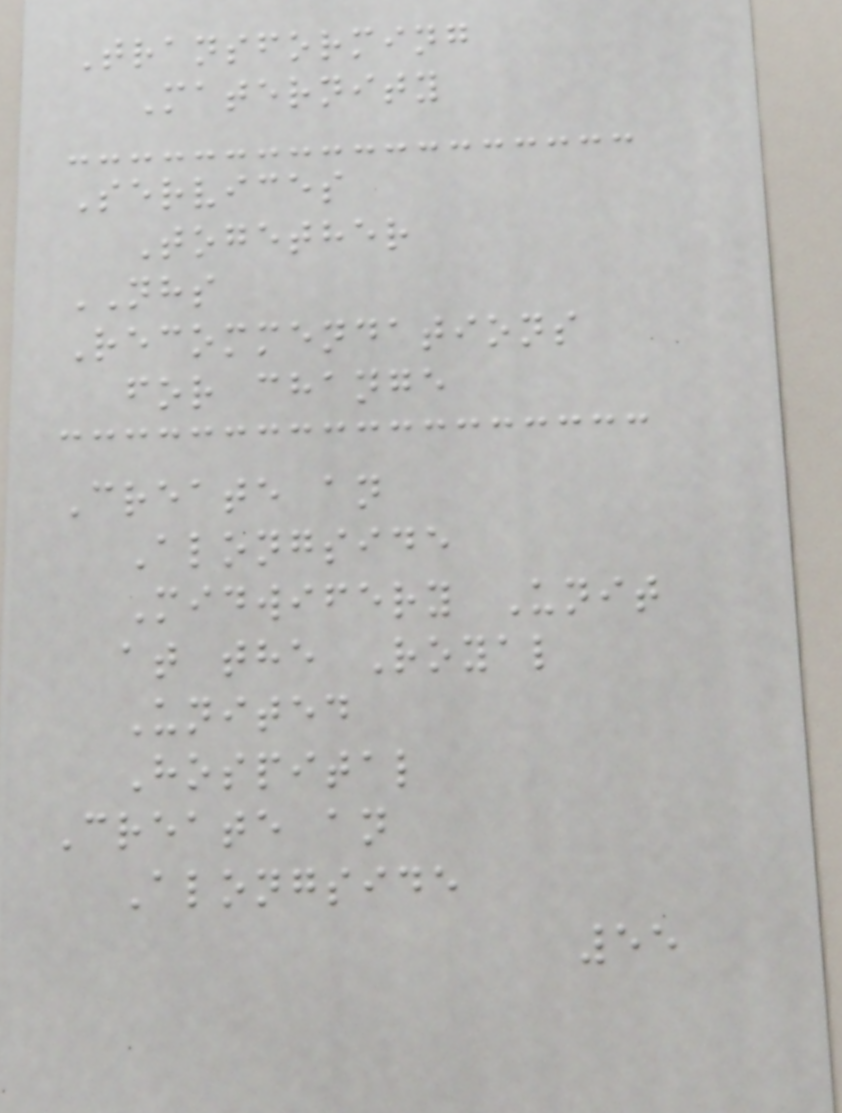Transforming
Maternity
Services
Together
NHS
Recommendations
for change
Create an
Alongside
Midwifery Unit
at the Royal
United
Hospital
Create an
Alongside
55
